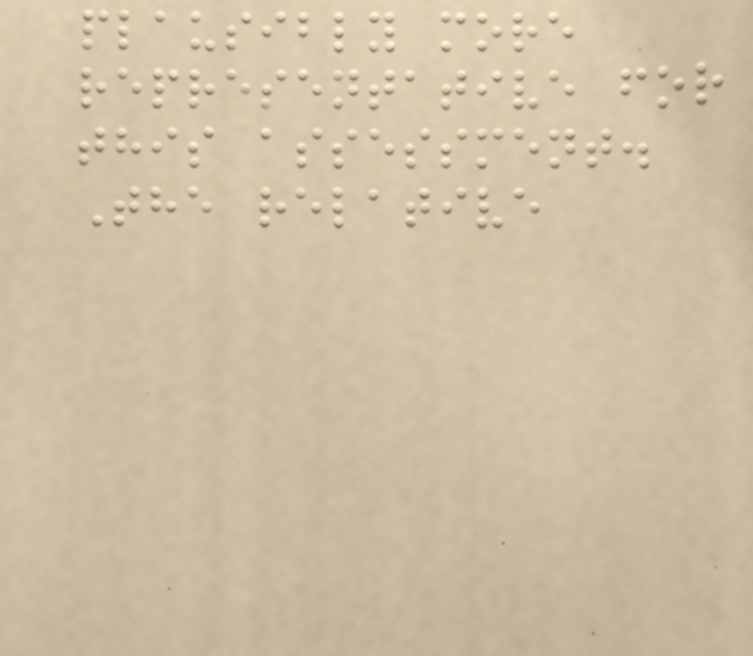plausibly more
representative for
this assessment.
The relative
